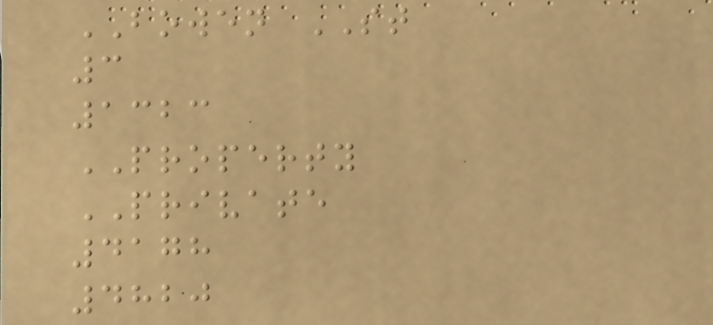BOWEN ST
3
1323
PROPERTY
PRIVATE
4178
4820
